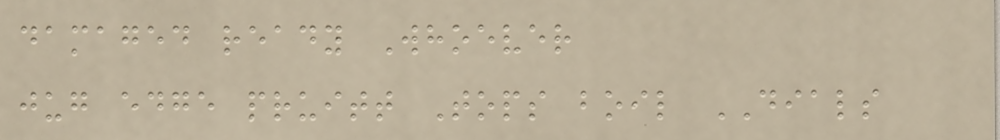damaged ready Whoever
jug edge pruitt Tops boil DIALS
